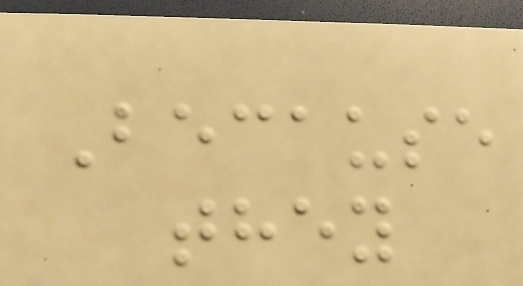Because
they
